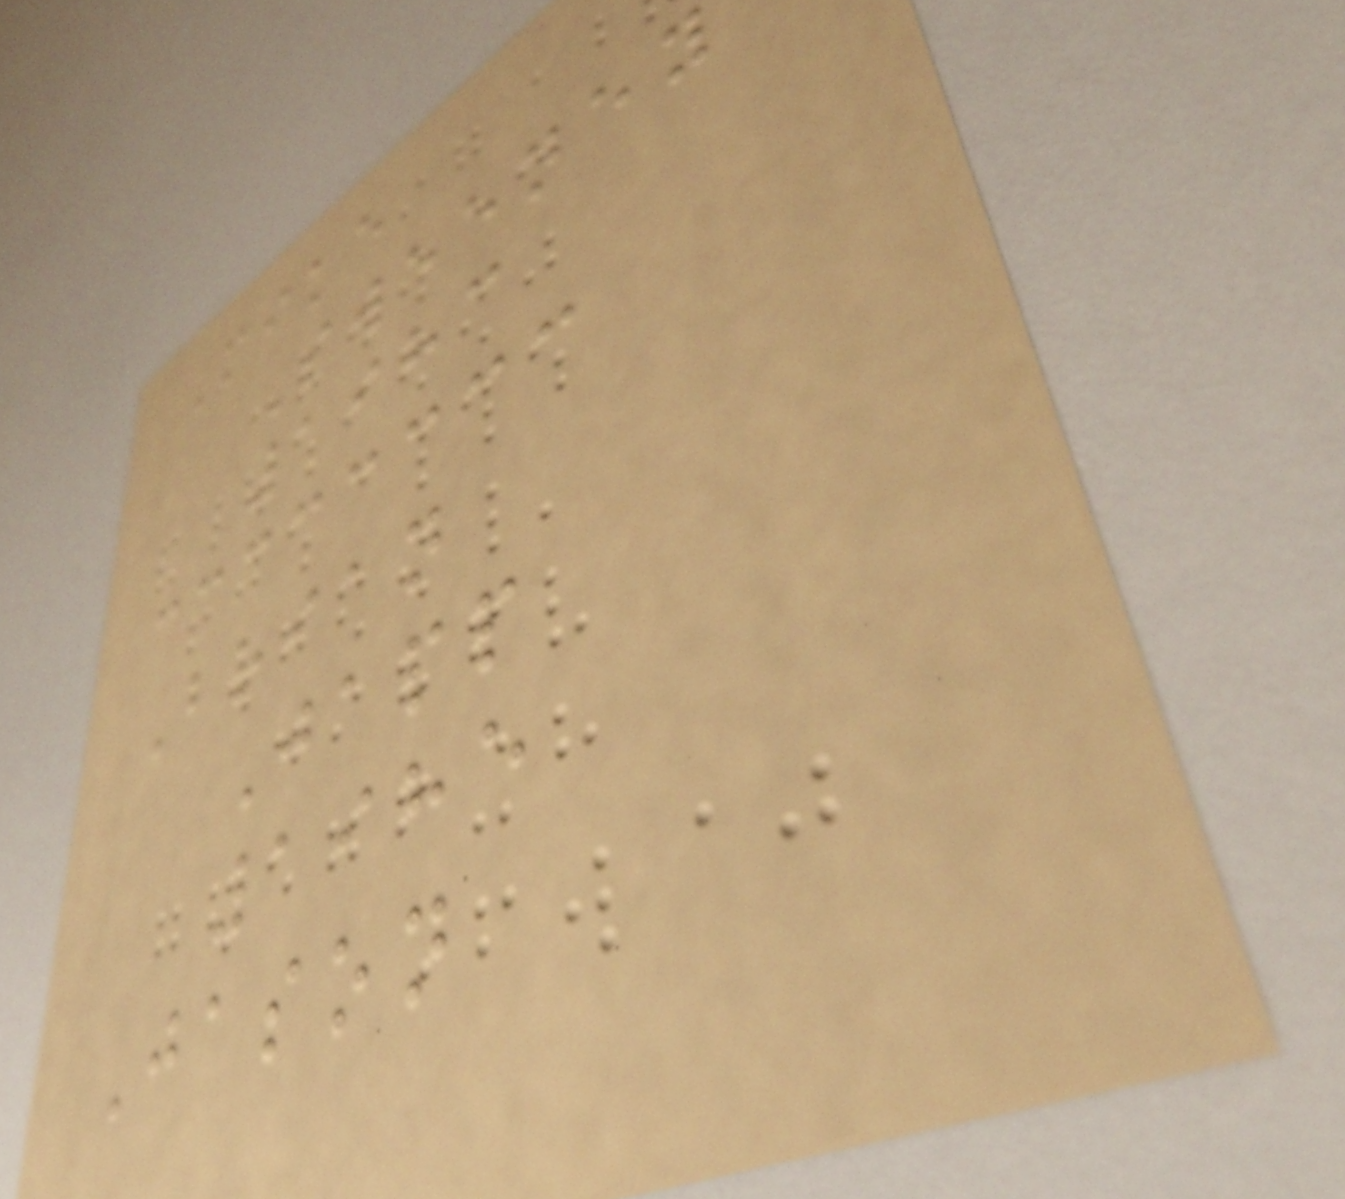Mike
Sweeney
1983
Brian
Japp
1985
Jason
